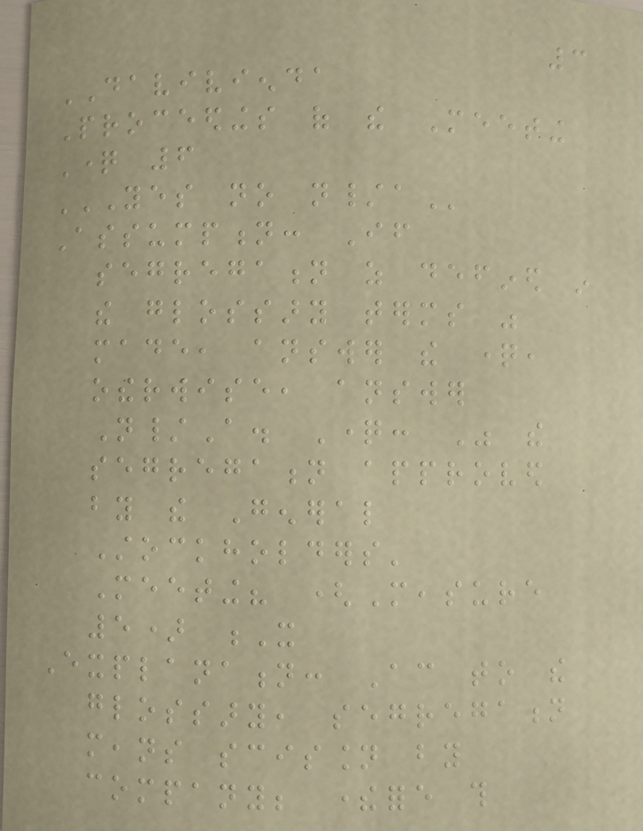3
DAVIVIENDA
Proceedings of the Meeting
Question 6
YES NO N/A
Assumption: If
segregation as defined in
the glossary terms was
made, answer the question,
otherwise, answer
N/A. Question: Was the
segregation approved
by the General
Stockholders'
Meeting? (Measure
5) X
Explanation: According to the
glossary, segregation
means scission by
company; therefore this
